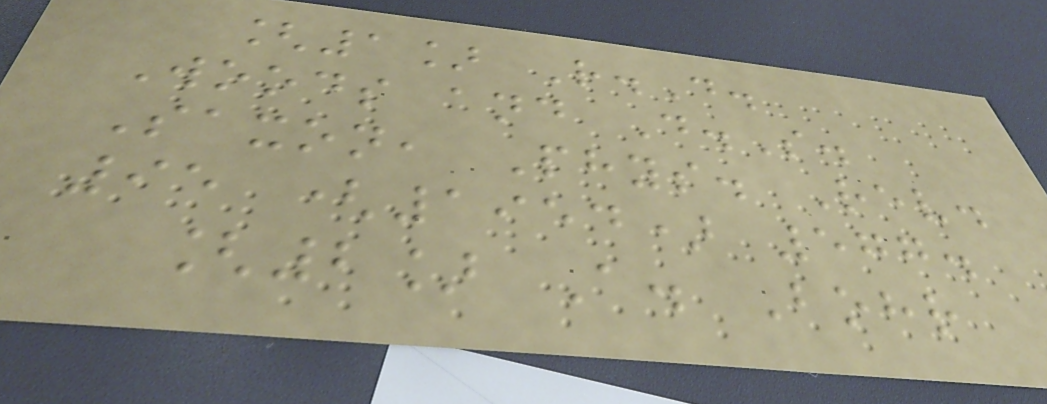[1] R.D.
Woods and D.S.
Saxon, Phys. Rev.
95 (1954) 577.
[2] A. Bohr
